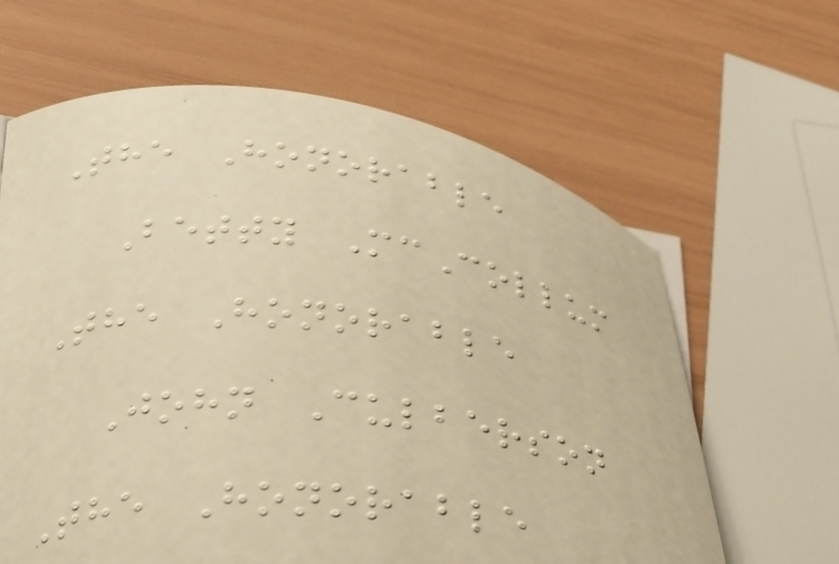The Honorable
Betty McCollum
The Honorable
John Culberson
The Honorable
